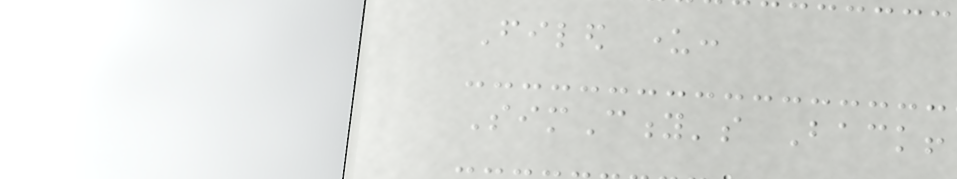Filed under:
SimCity's Back!
